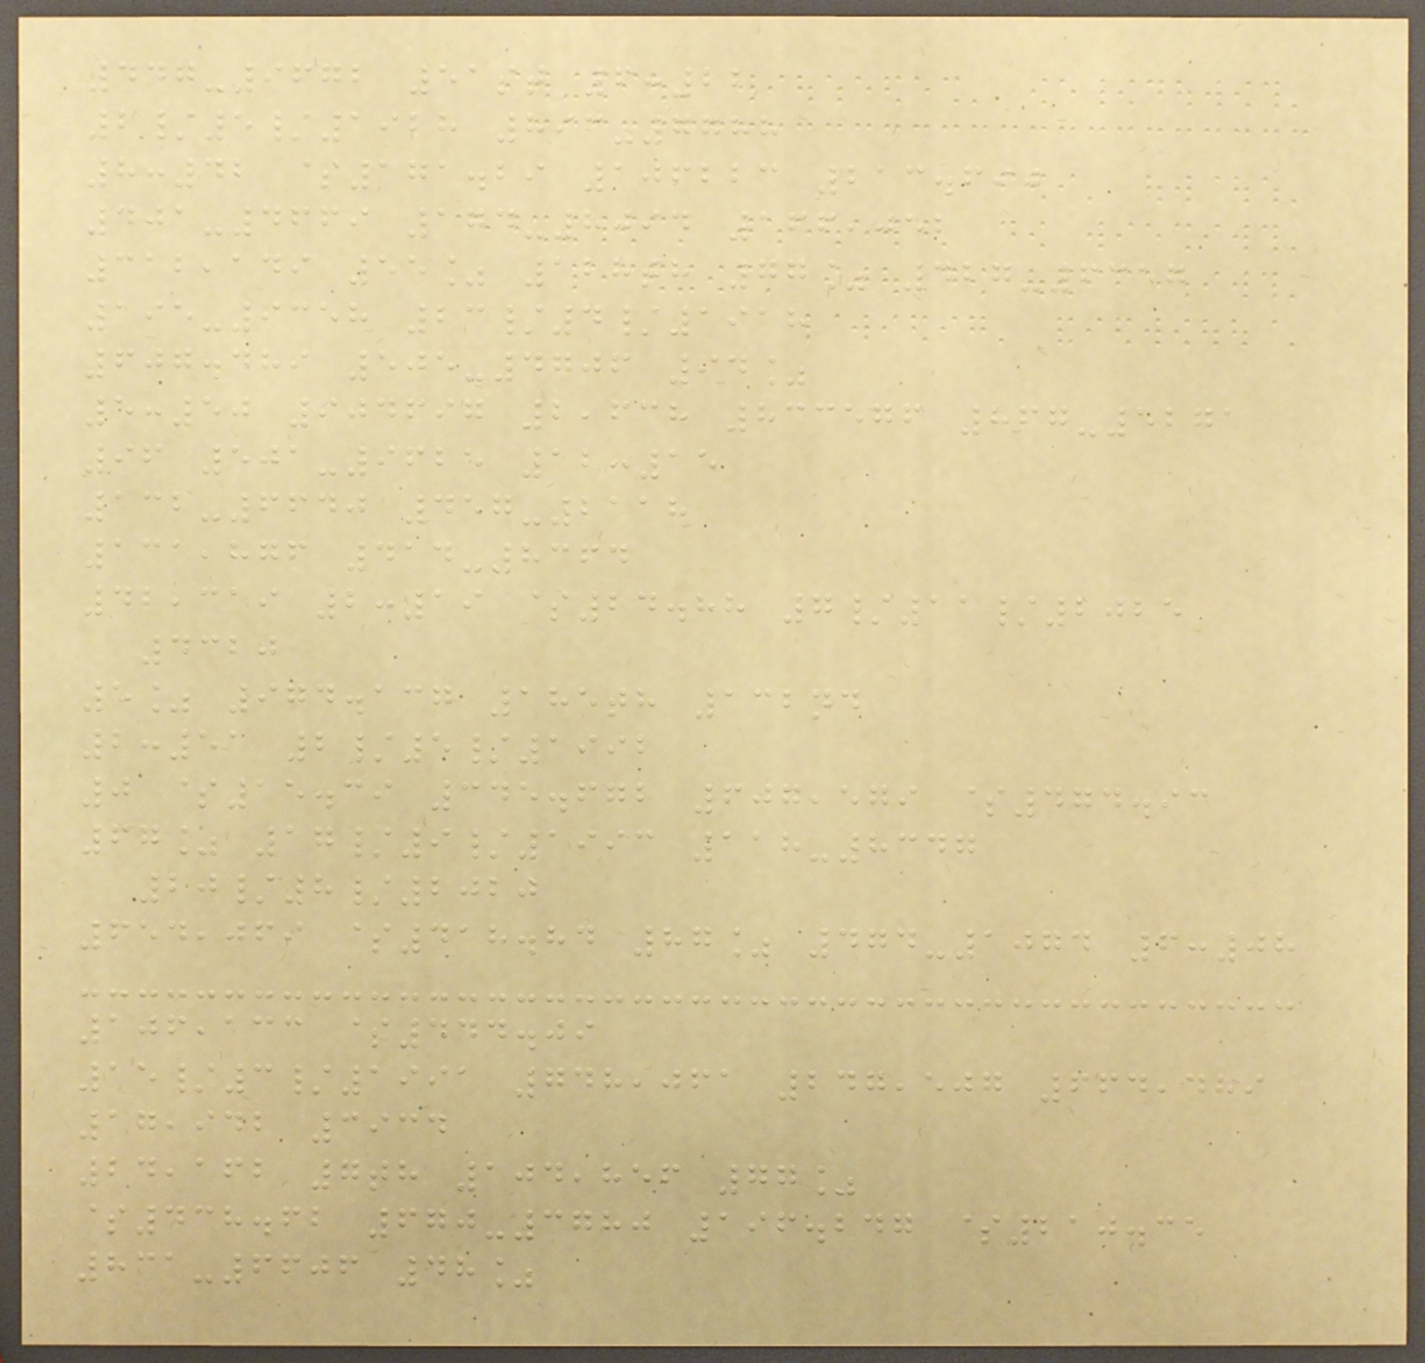447-9672 51st 6:22
2/5/1928 893-7788
8:42 $171.29 106223 213.690
401-4669 174-8094 166,052
312,149 55% 128th 77% 427-6357
195-9358 23/4/1918
607.489 505-4706 94%
5:50 904697 2,638 833576 867-5271
96 501-9625 12:15
132-6640 457-2118
131,876 414-8364
42,319 2:19 $24.88 7/11/2025
4320
5% 974.137 185th 132nd
2:51 2/5/1992
0 $15.39 345.672 607,579 $474.93
67% 17/9/1993 118-8347
20/8/2020
654,069 $418.84 87% 474-1074 6:08
106,133 $444.09
15/3/1991 748,061 247,507 664,489
17,942 3934
24,162 7th 104,856 77%
$438.62 670-3780 196.247 $210.35
831-6606 48%
